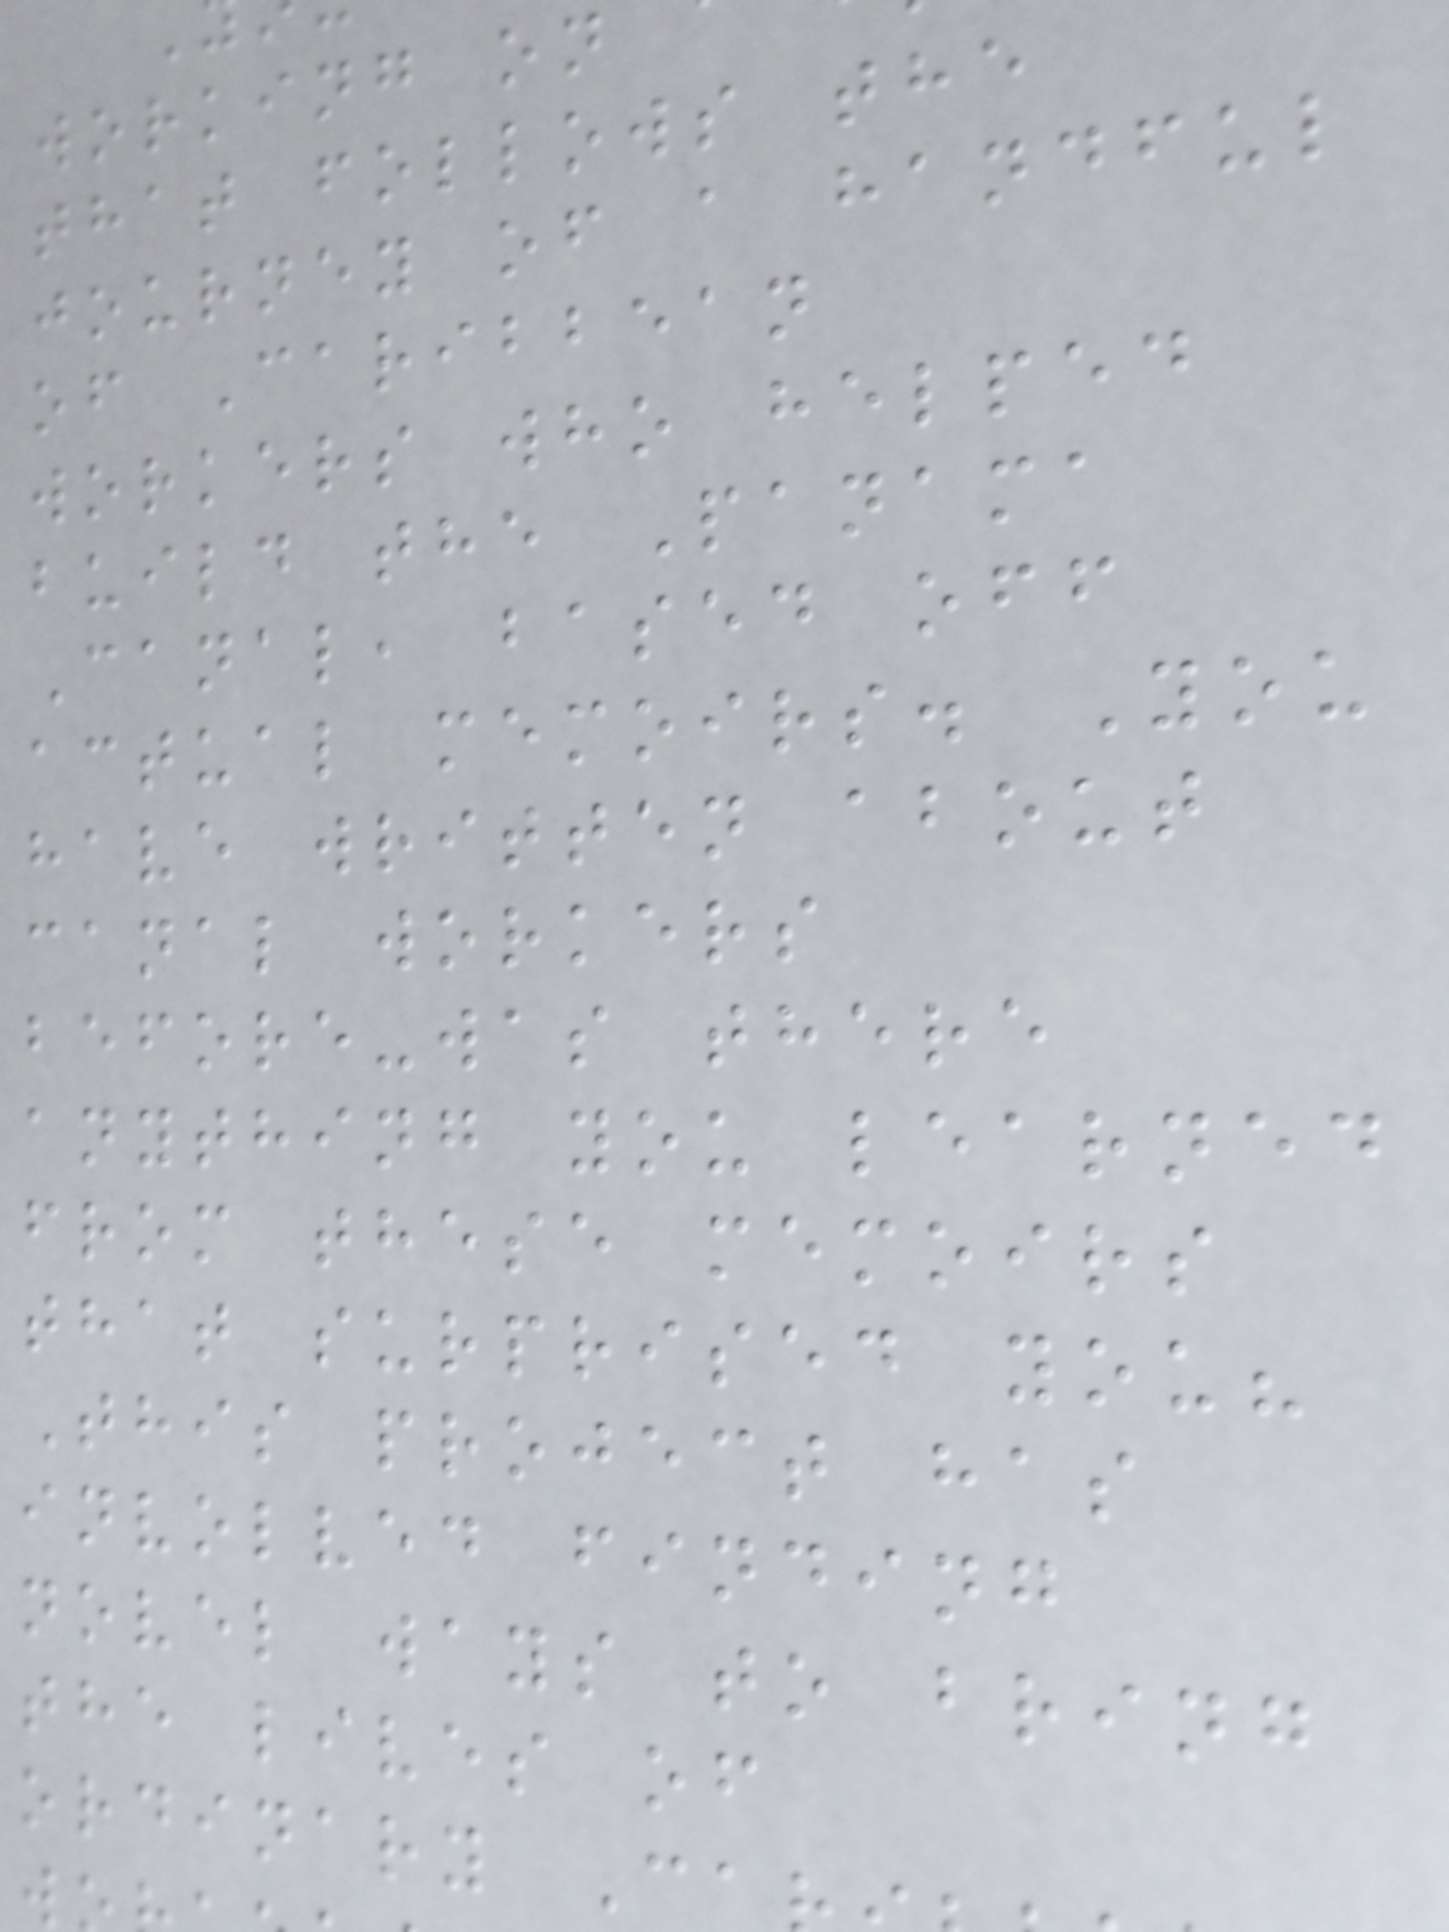working on
that follows the
journey of a handful
of Caribbean
workers who helped
build the Panama
Canal, based off
actual memoirs. You
have written about
canal workers
before-was there
anything you learned
from these memoirs
that surprised you?
This project has
involved finding
novel ways to bring
the lives of
ordinary C
